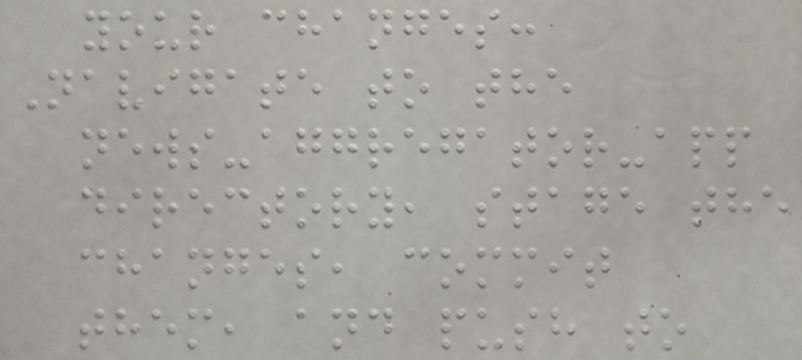your changes:
Navigate to the
news-aggregator-app
directory, stage the
changes, commit
them, and push to
